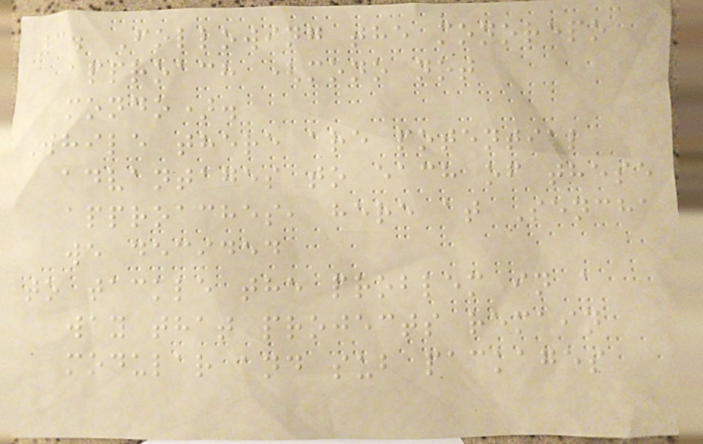3. Following the monorepo
approach (mono not
mondo).
While there are potential
advantages to each of these
approaches, here at Sencha
we decided
to tackle the problem in a
way that projects remain
modular and sub packages
